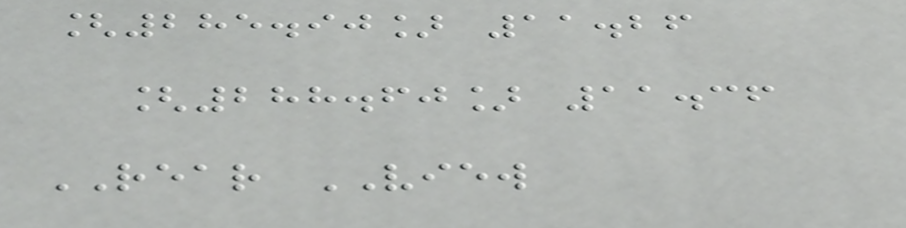[285.90] 11.26
[288.60] 11.36
REAR VIEW
